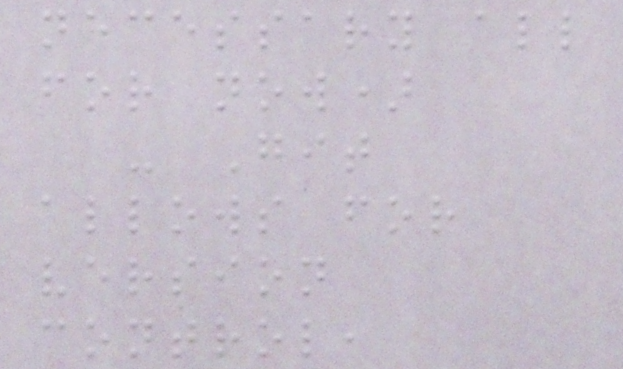necessary all
for now)
- Git
allows for
version
control,
